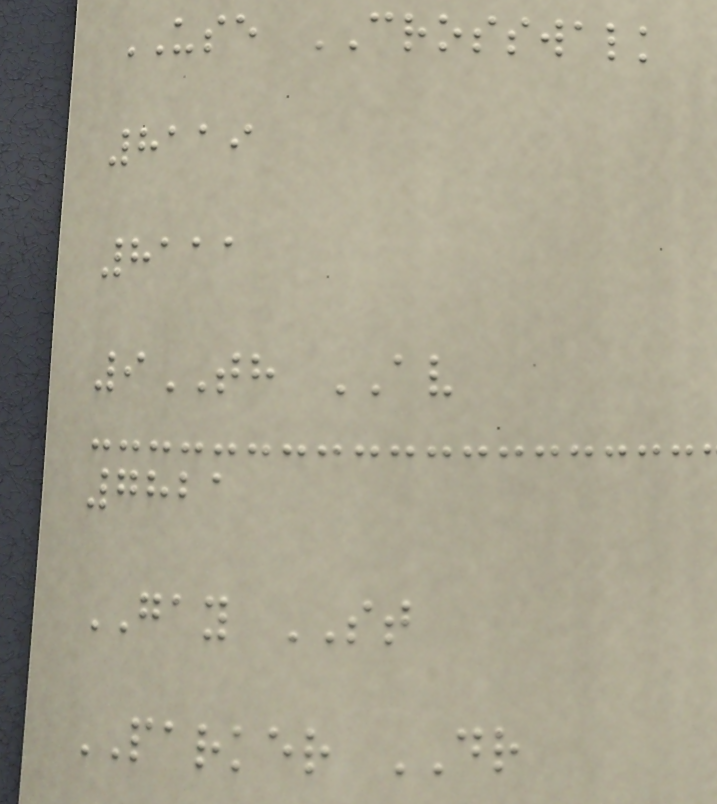USE CROSSWALK
8119
8111
9TH AV
7821
GAY ST
PARKER DR
